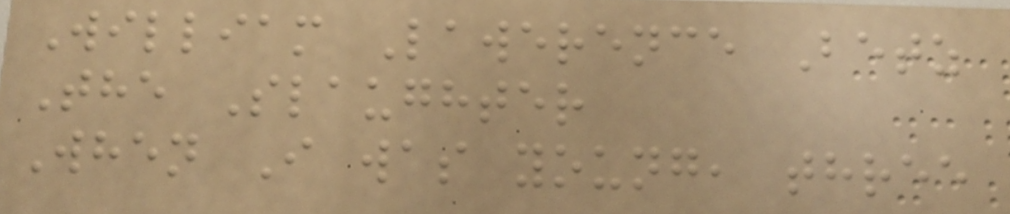William Lawerence Betz
The Slaughter
When I was young, three
